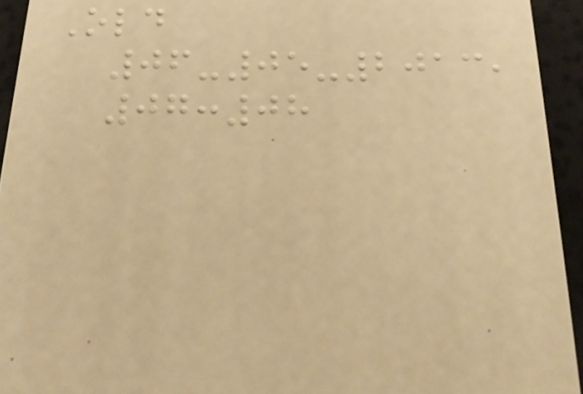Old
06-05-2013,
07:08
